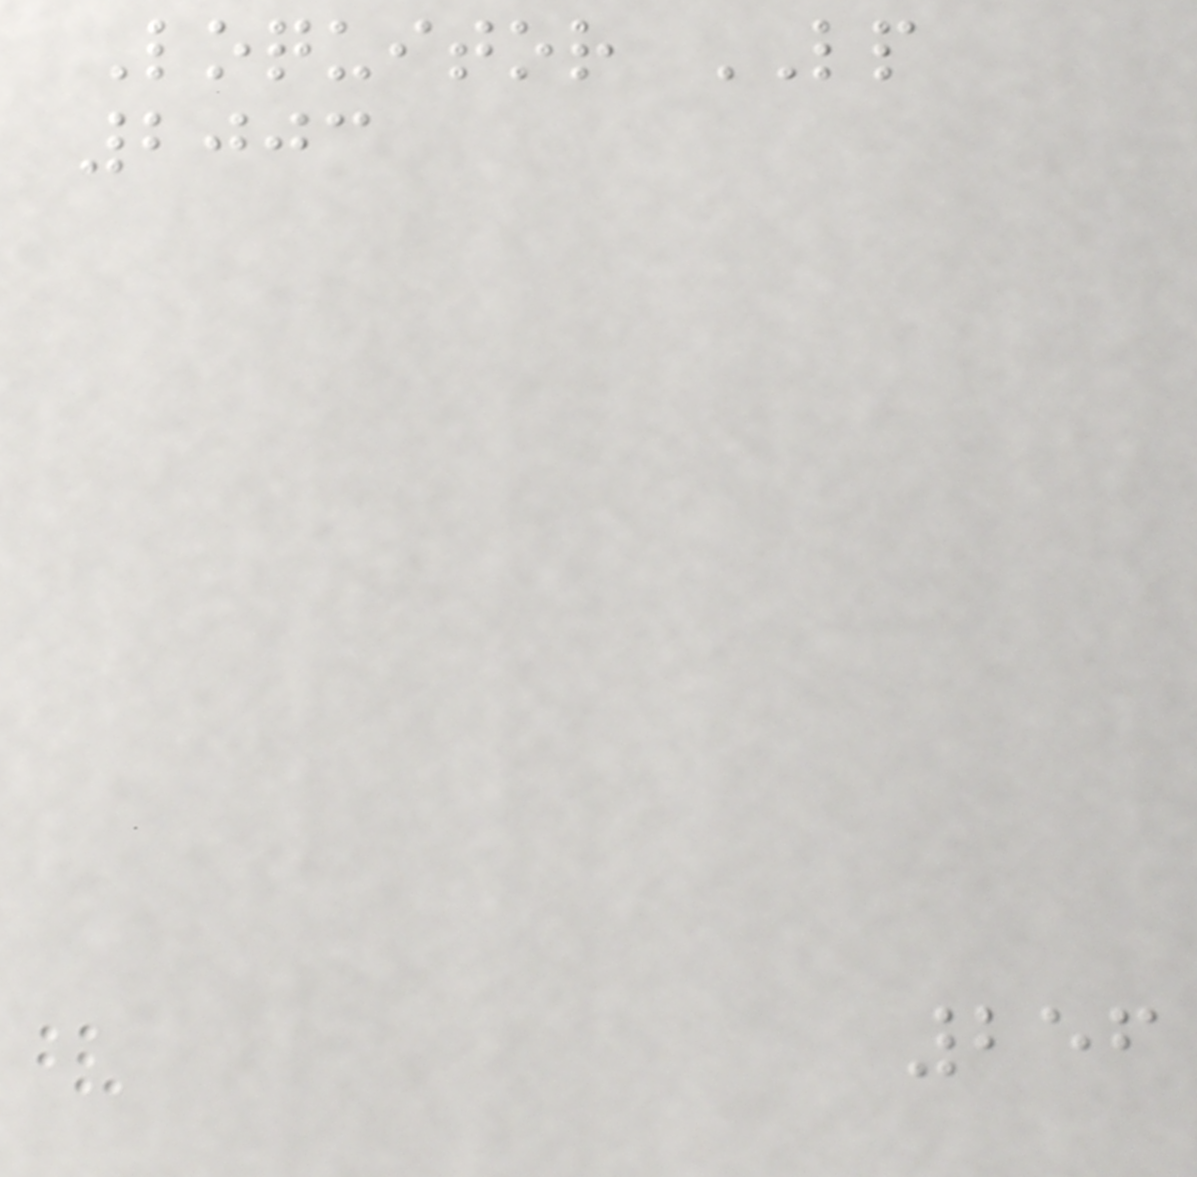Loquitor LP
2003
256
